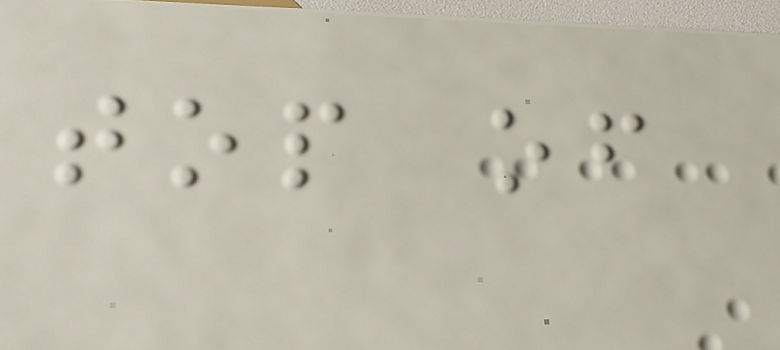top of
